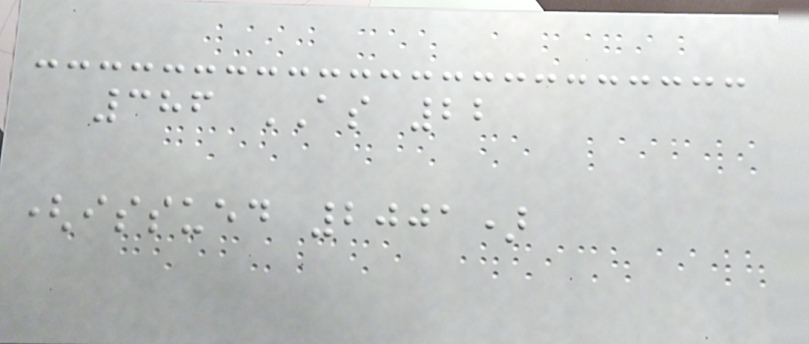386 AS 22
(issued 2001)
